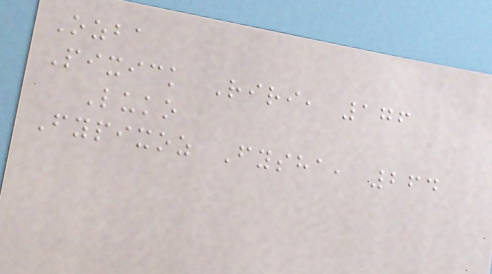Ozba
Pixick Riri, 176
Luko
Fypixoz Fysha, 264
